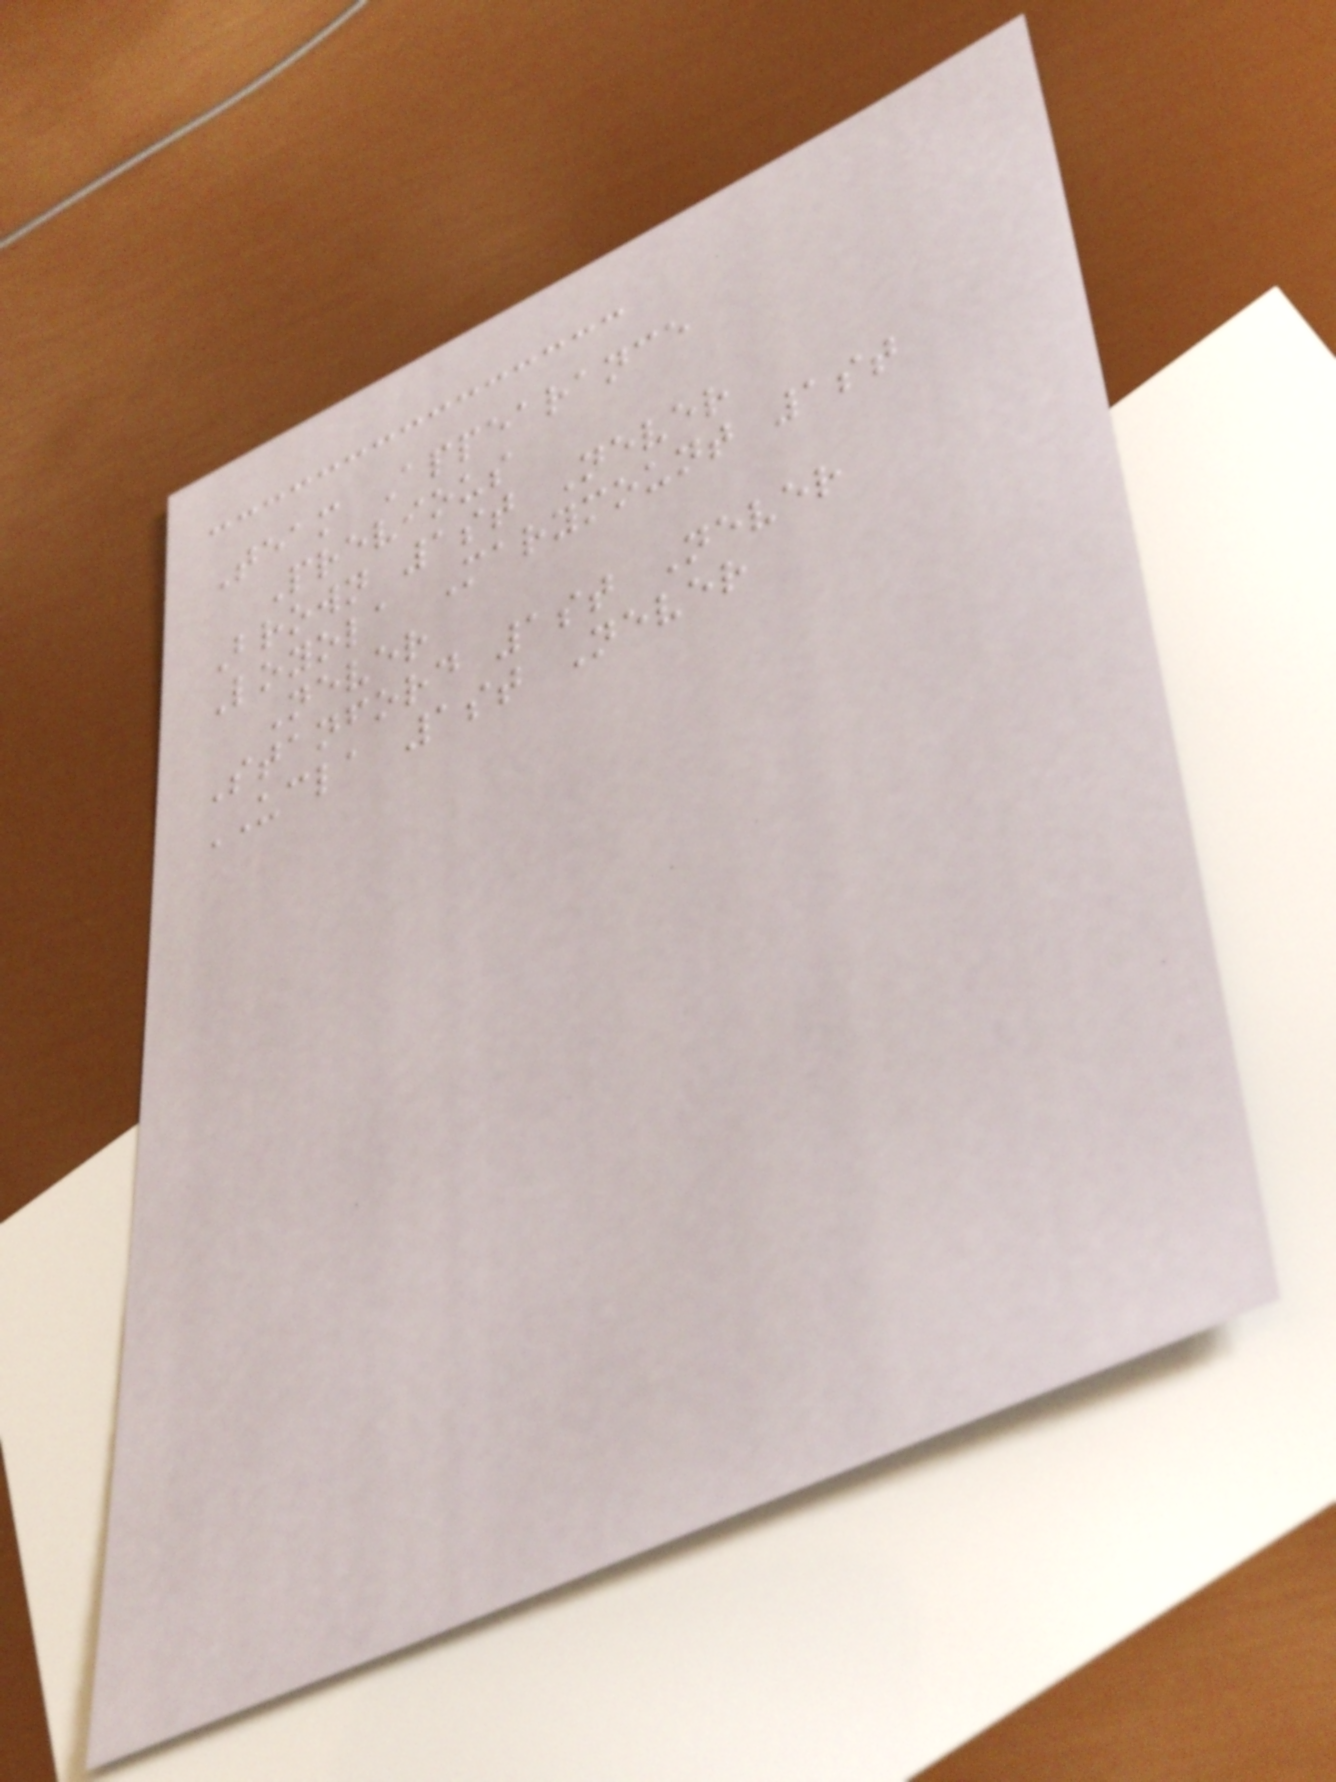Team Appearance
Previous
Brown 1st Never
Loyola Marymount 1st
Never
Stanford 1st Never
UCLA 1st Never
